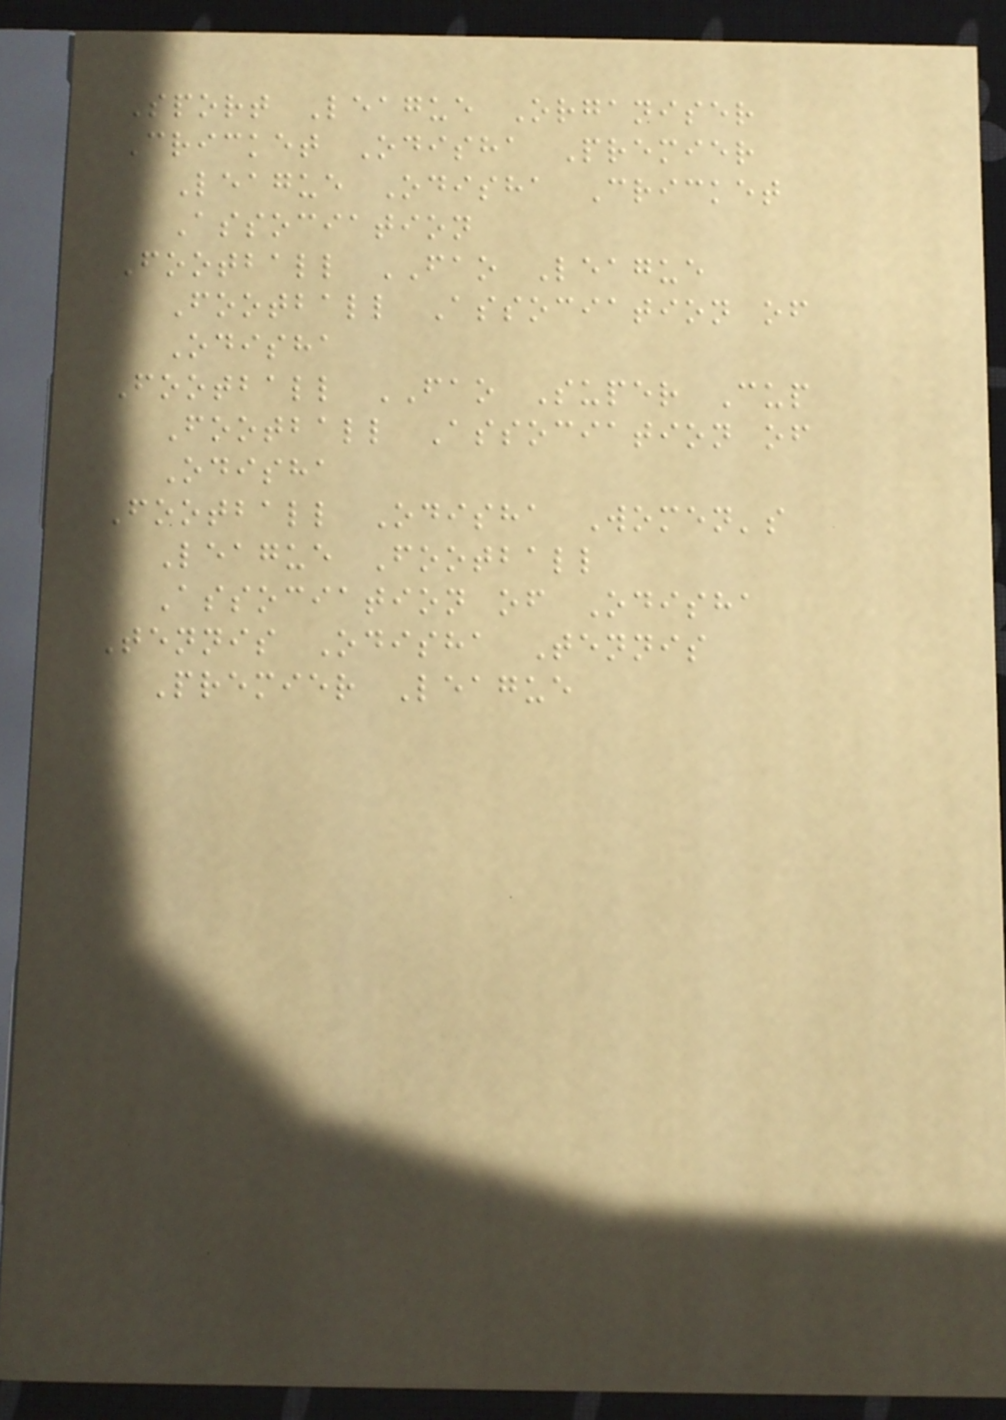Sport League Organiser
Cricket Odisha Premier
League Odisha Cricket
Association
Football FAO League
Football Association of
Odisha
Football FAO Super Cup
Football Association of
Odisha
Football Odisha Women's
League Football
Association of Odisha
Tennis Odisha Tennis
Premier League
